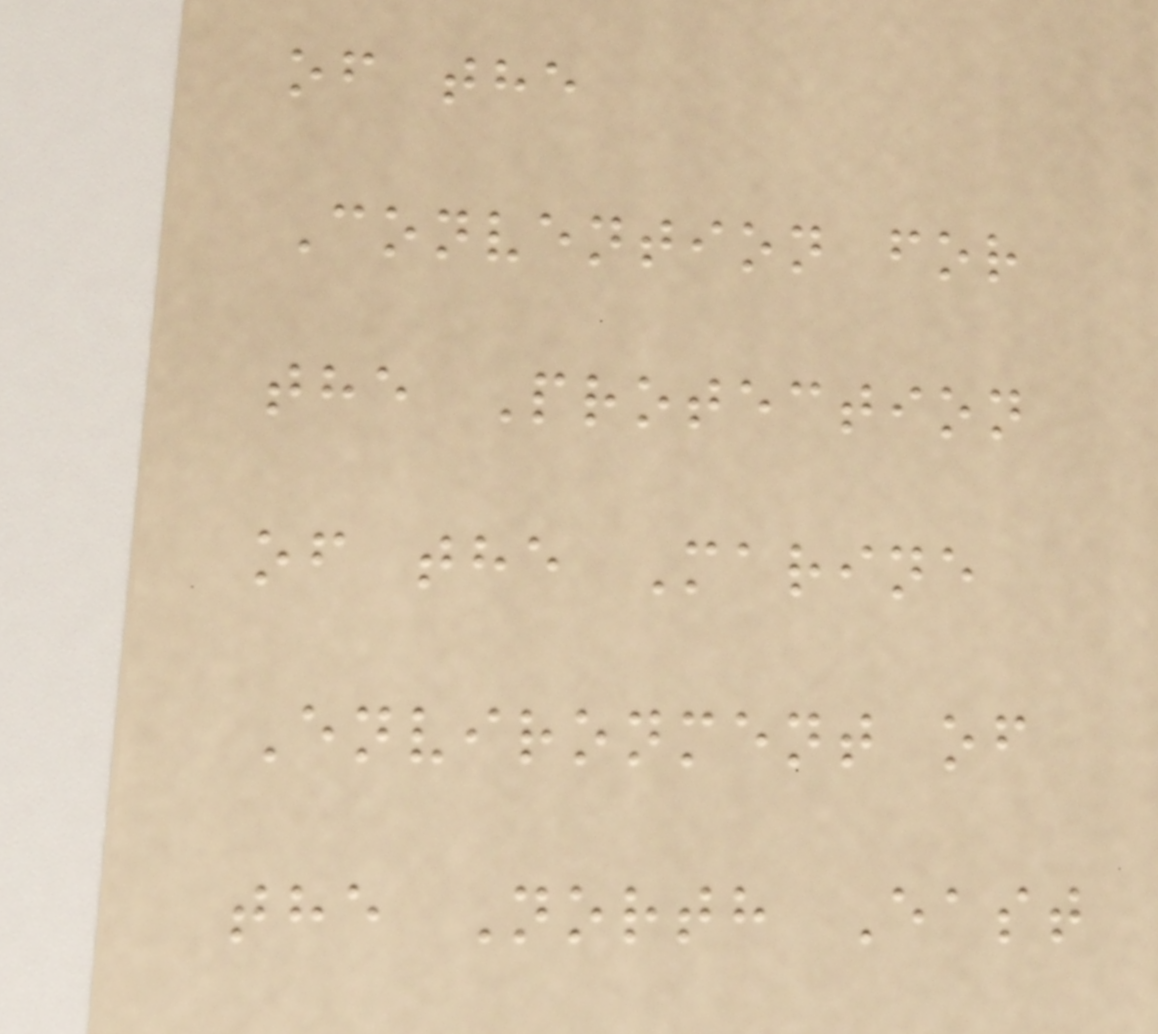of the
Convention for
the Protection
of the Marine
Environment of
the North East
